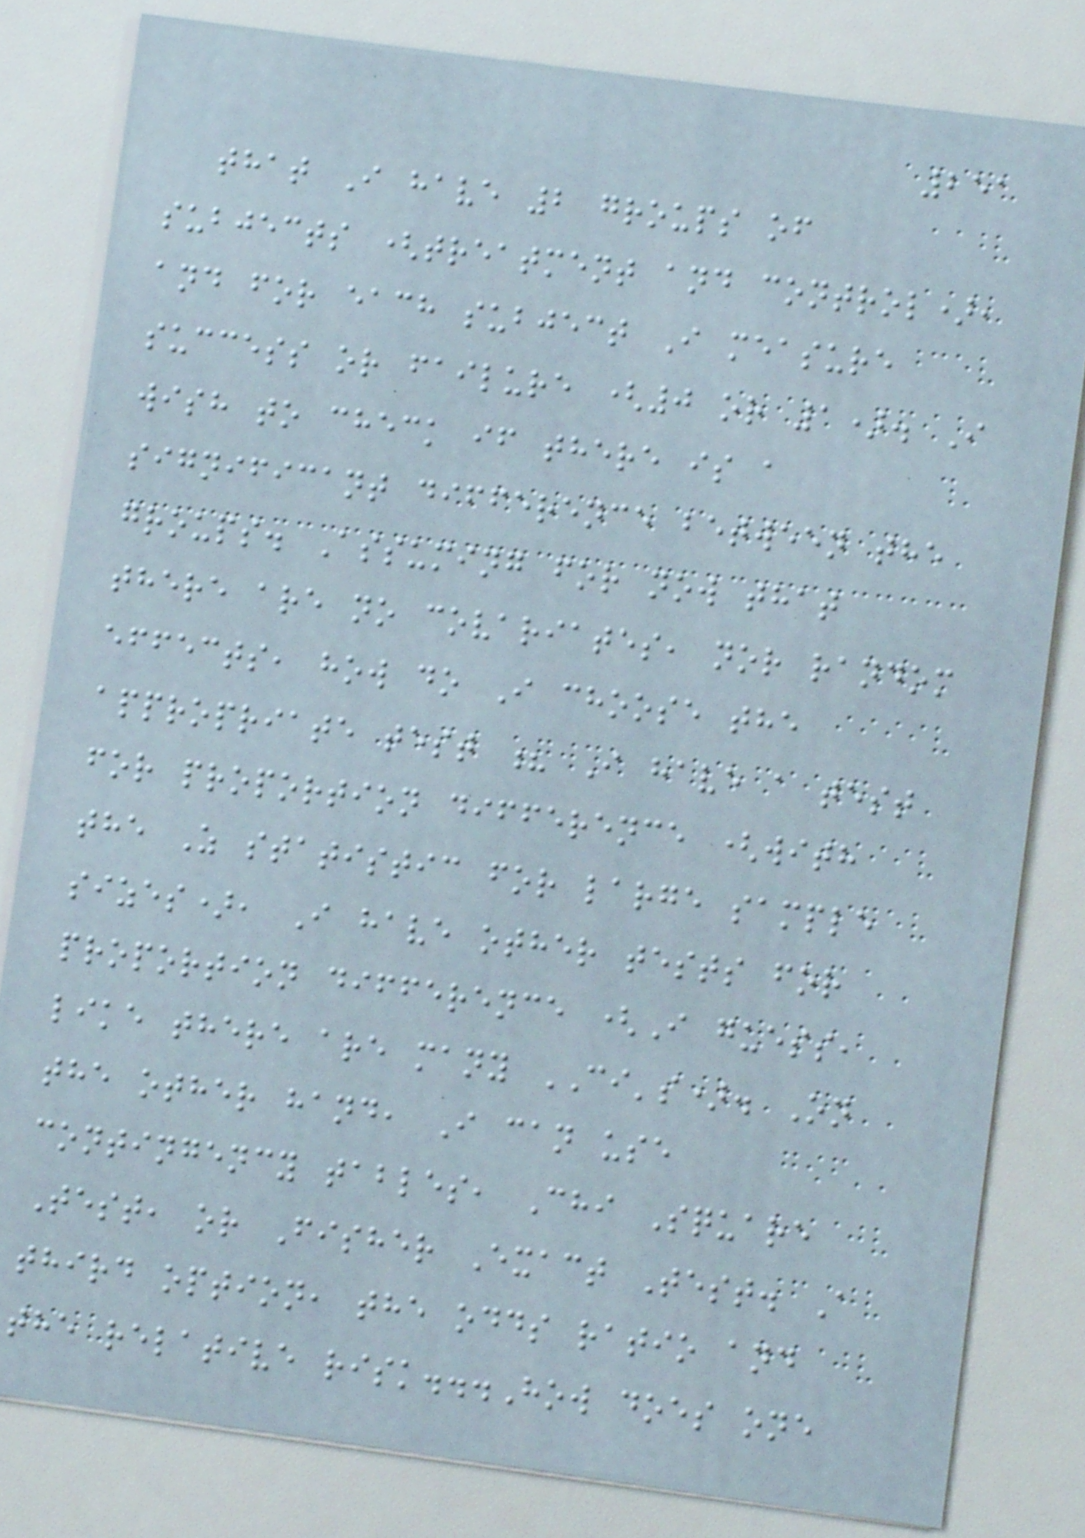251
that I have 2 groups of
subjects (treatment and control),
and for each subject I measure
success or failure (0 or 1). I
wish to check if there is a
significant difference between the
groups. Assuming for now that
there are no covariates, nor random
effects, how do I choose the
appropriate test ? I have a test
for proportion difference (with
the Z statistic for large sample
sizes), I have other tests for
proportion difference (I guess,
like there are many CI's). On
the other hand, I can use
contingency tables, Chi Square
Test, or Fisher Exact Test. A
third option, the odds ratio and
the relative risk...How does one
